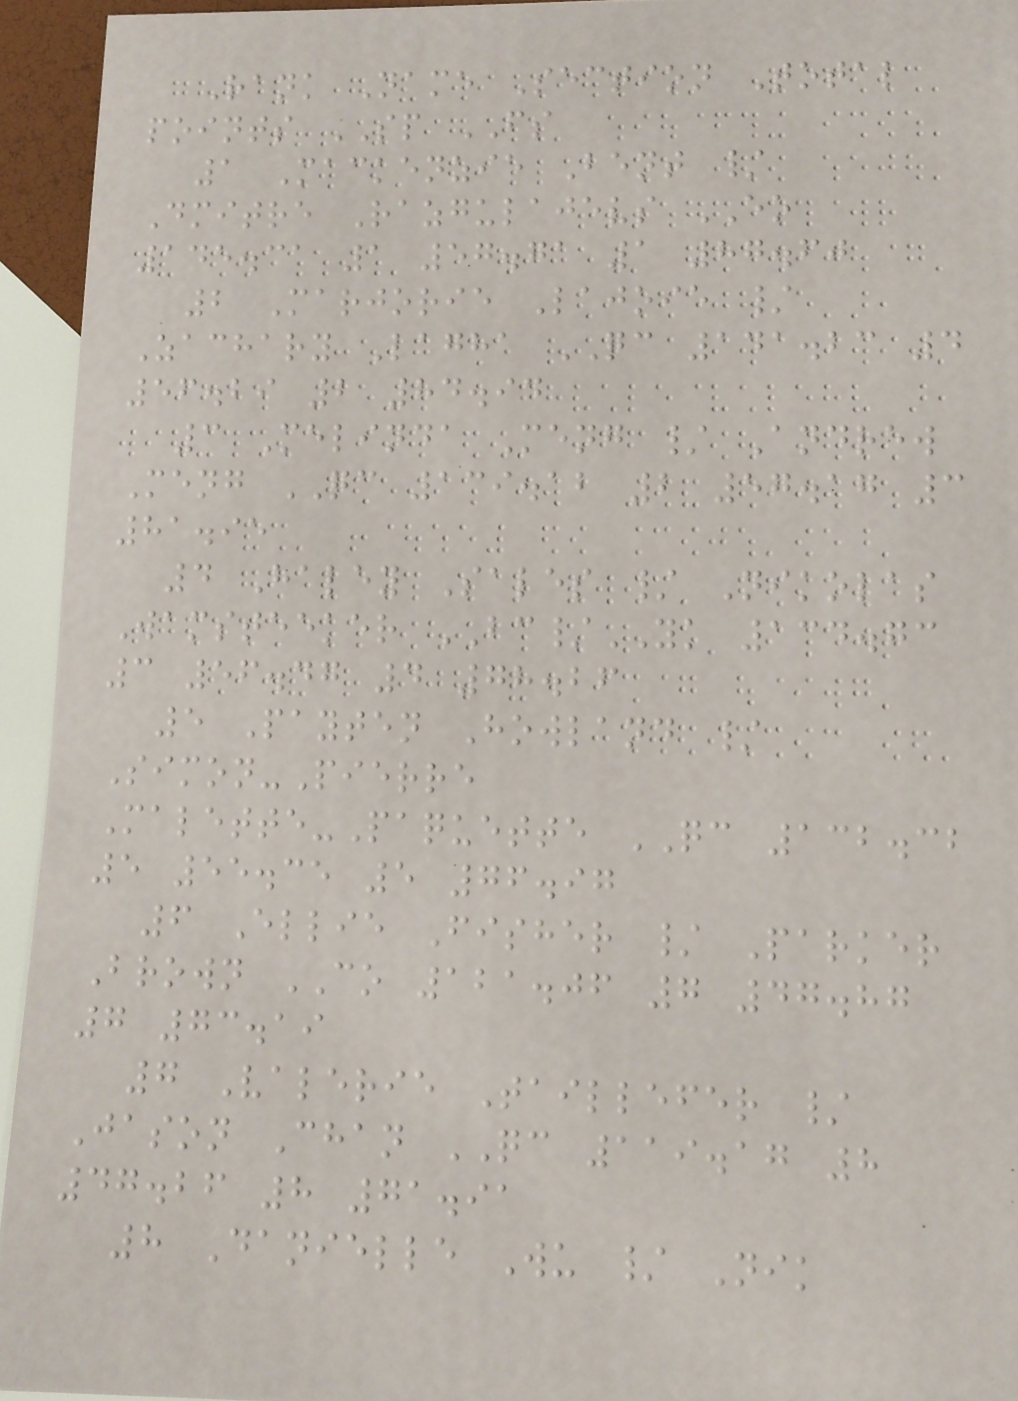Rank Name Section Total
points SP FS
1 Mackenzie Bent /
Dmitre Razgulajevs EO
145.31 1 57.71 1 87.60
2 Marjorie Lajoie /
Zachary Lagha QC 141.23 4
56.29 2 84.94
3 Melinda Meng / Andrew
Meng QC 139.12 2 57.17 3
81.95
4 Haley Sales / Nikolas
Wamsteeker BC/YK 134.73
3 56.47 4 78.26
5 Payten Howland /
Simon-Pierre
Malette-Paquette QC 132.32
5 55.35 5 76.97
6 Ellie Fisher / Parker
Brown CO 121.06 7 47.87
7 73.19
7 Valerie Taillefer /
Jason Chan QC 119.17 8
47.26 8 71.91
8 Danielle Wu / Nik
